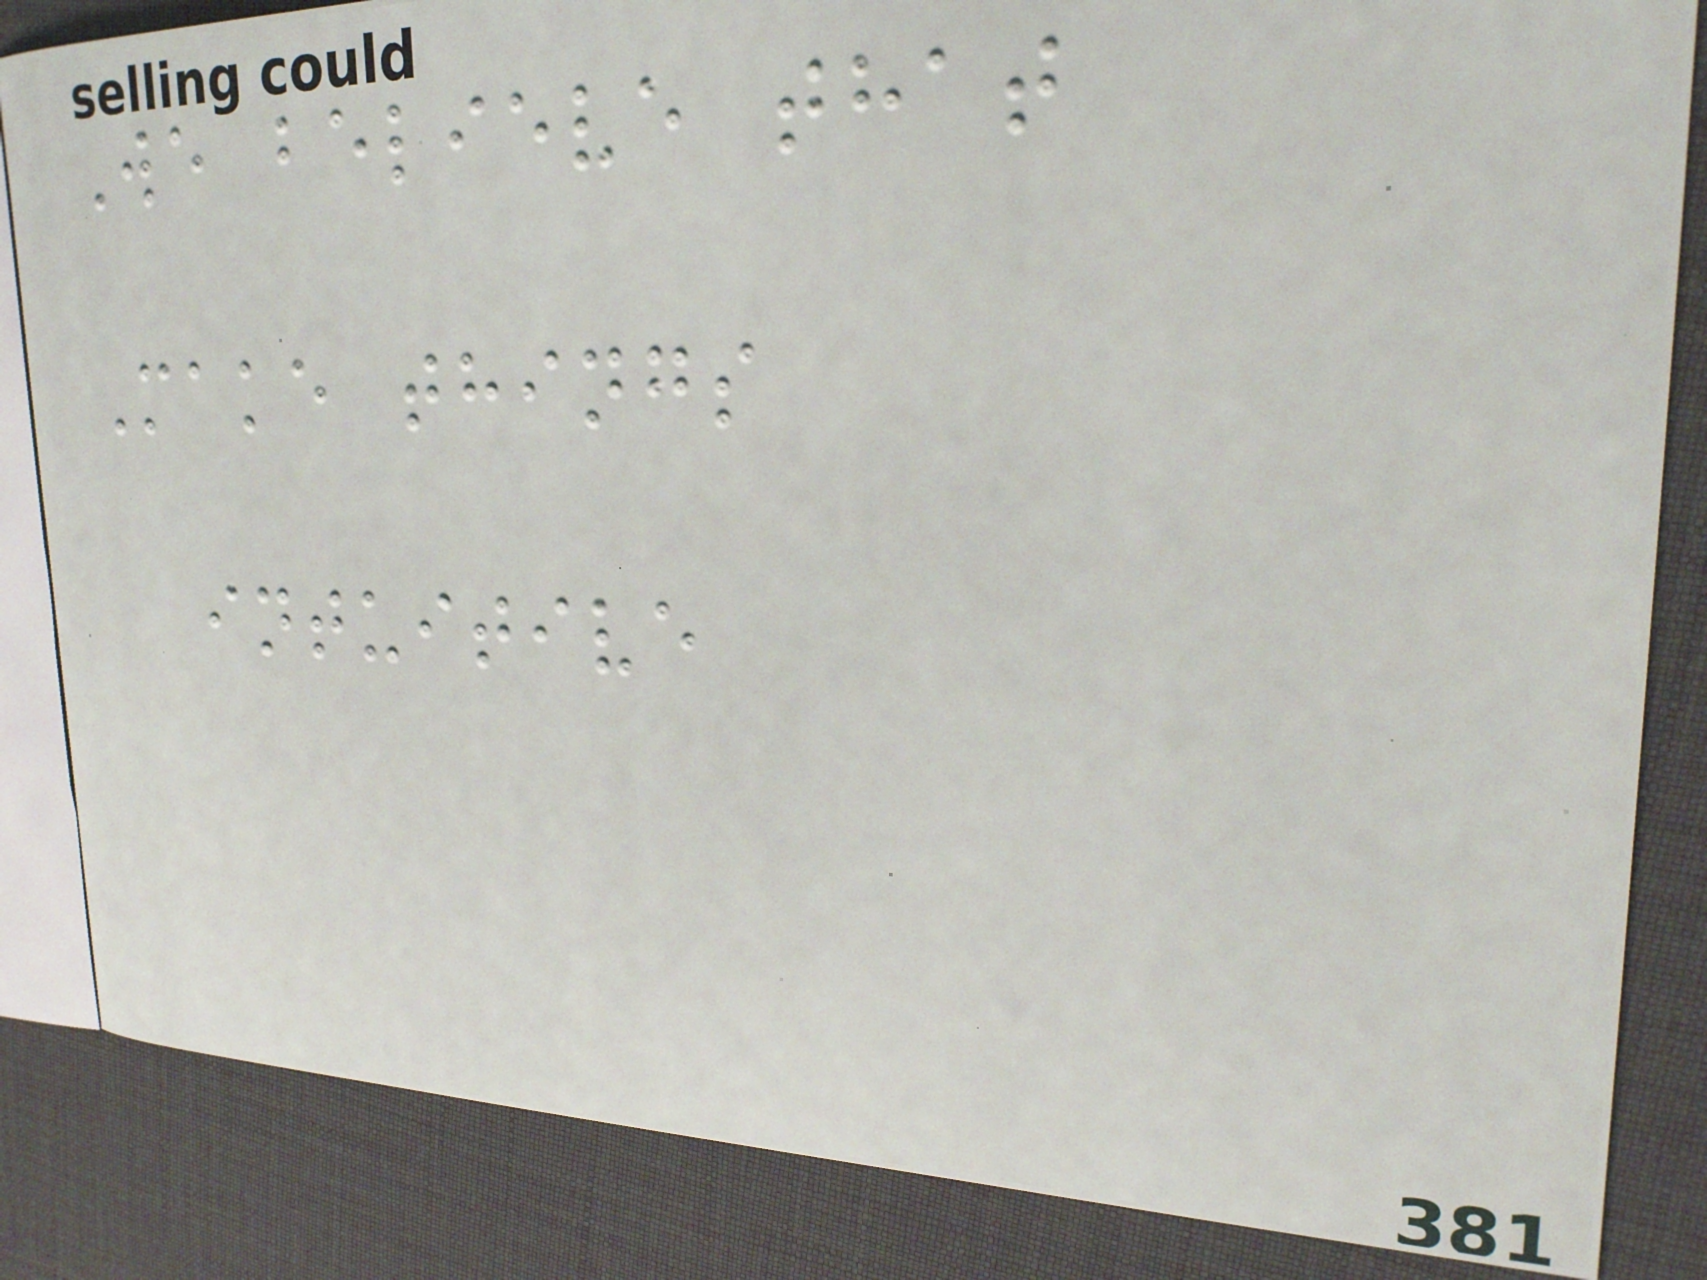We believe that
Make things
intuitive
